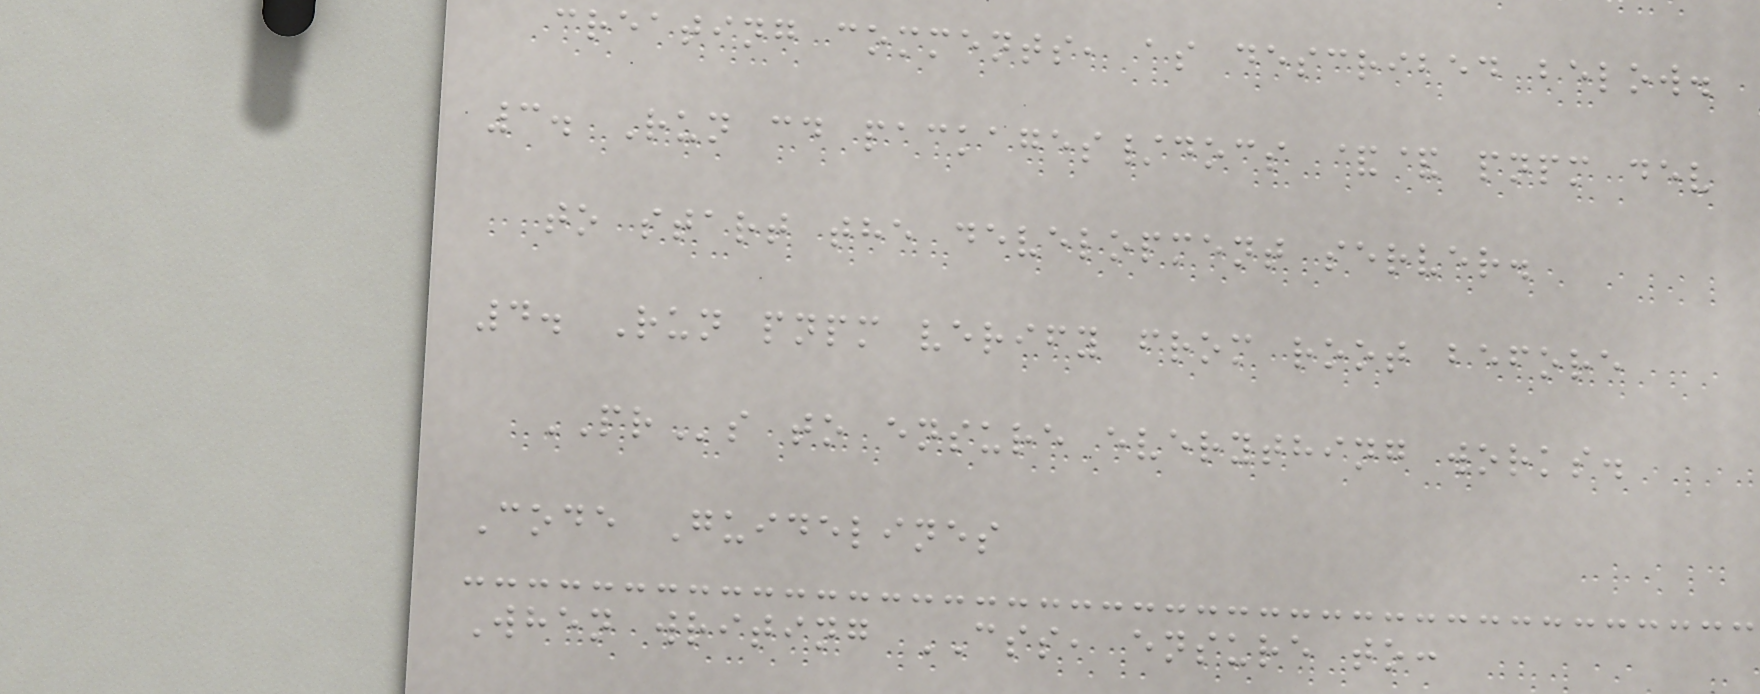creating comments, as described below.
3. Run cd packages/docs && pnpm dev
to start the development server.
4. Run pnpm verify from root before
PRs to ensure everything works.
Code Guidelines
When writing CSS, ensure to:
